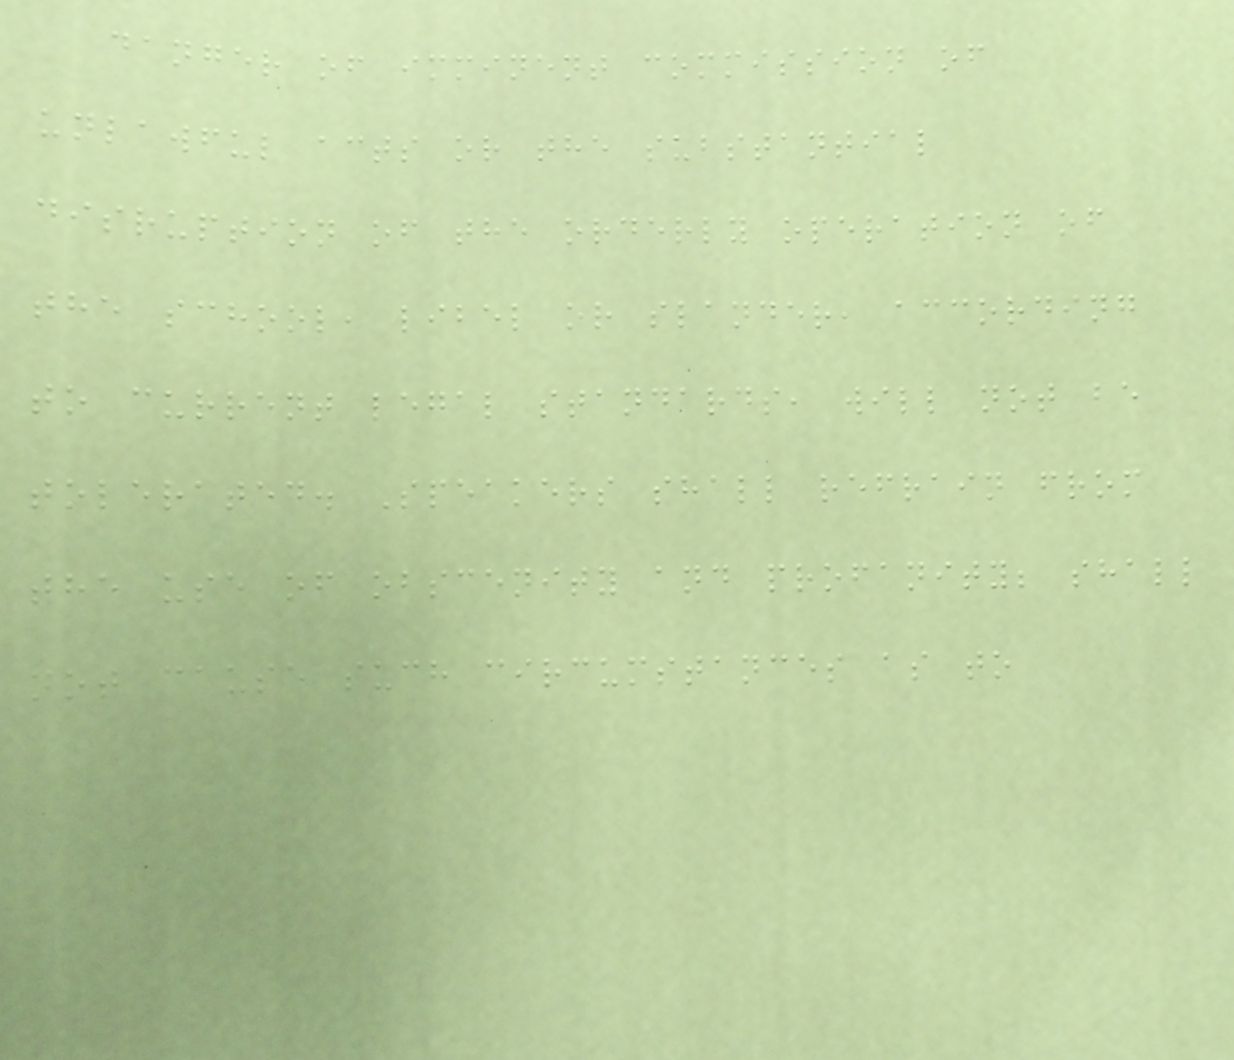danger of imminent commission of
unlawful acts or the substantial
disruption of the orderly operation of
the school, libel or slander, according
to current legal standards, will not be
tolerated. Speakers shall refrain from
the use of obscenity and profanity; shall
not cause such circumstances as to
